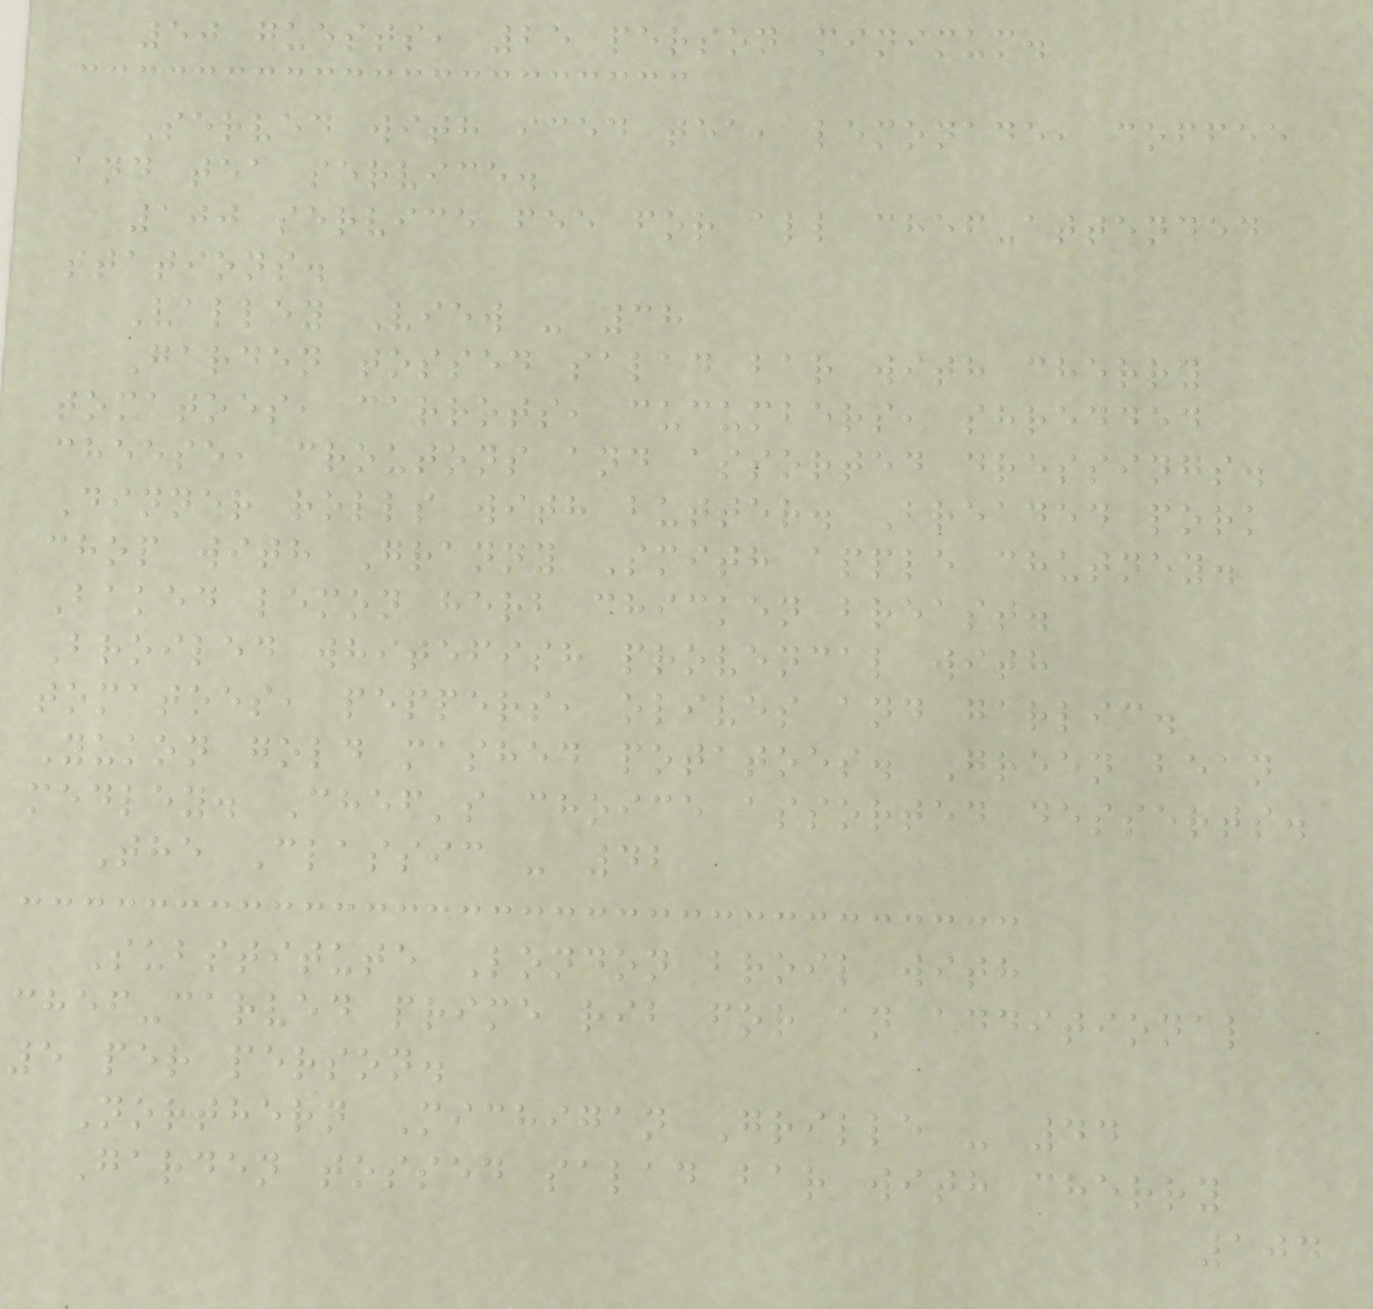50 guests, 25 person minimum.
Served with iced tea, lemonade, coffee
and tea service.
100 service fee for all chef-attended
stations.
Valley View - 38
Garden tossed salad bar with cherry
tomatoes, carrots, cucumbers, shredded
cheese, croutons and assorted dressings.
Dinner rolls with butter. Breaded pork
chop with Granny Smith apple chutney.
Baked lemon herb chicken breast.
Broiled whitefish provencal with
tomatoes, peppers, olives and garlic.
Yukon gold mashed potatoes. Green bean
medley. Chef's choice assorted desserts.
The Classic - 42
Substitute London broil with
chef-carved prime rib for an additional
5 per person.
Northern Michigan Grille - 44
Garden tossed salad bar with cherry
104
